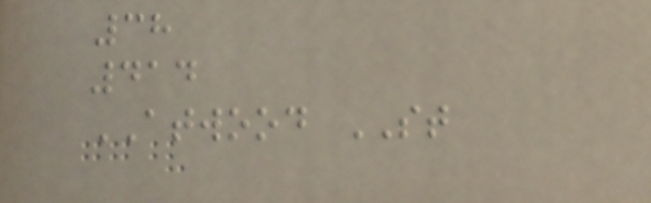38
414
ATWOOD ST
